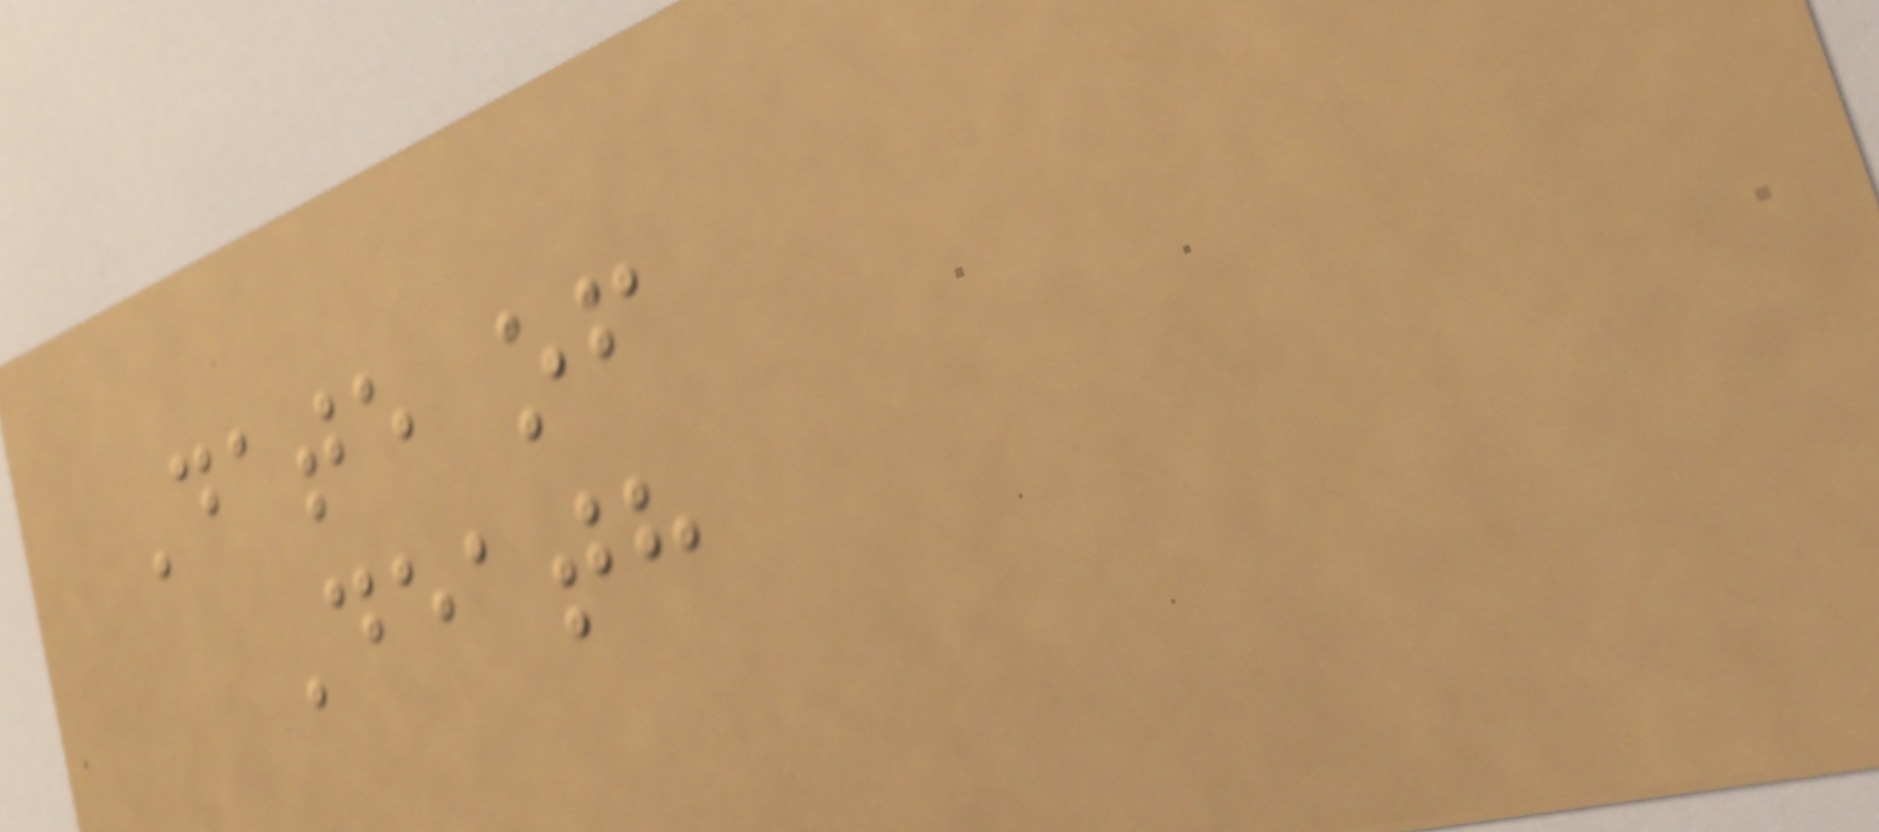Date of
Death
